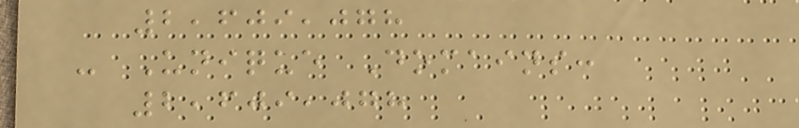2,609,078
- Unique Domains:
2,609,078
